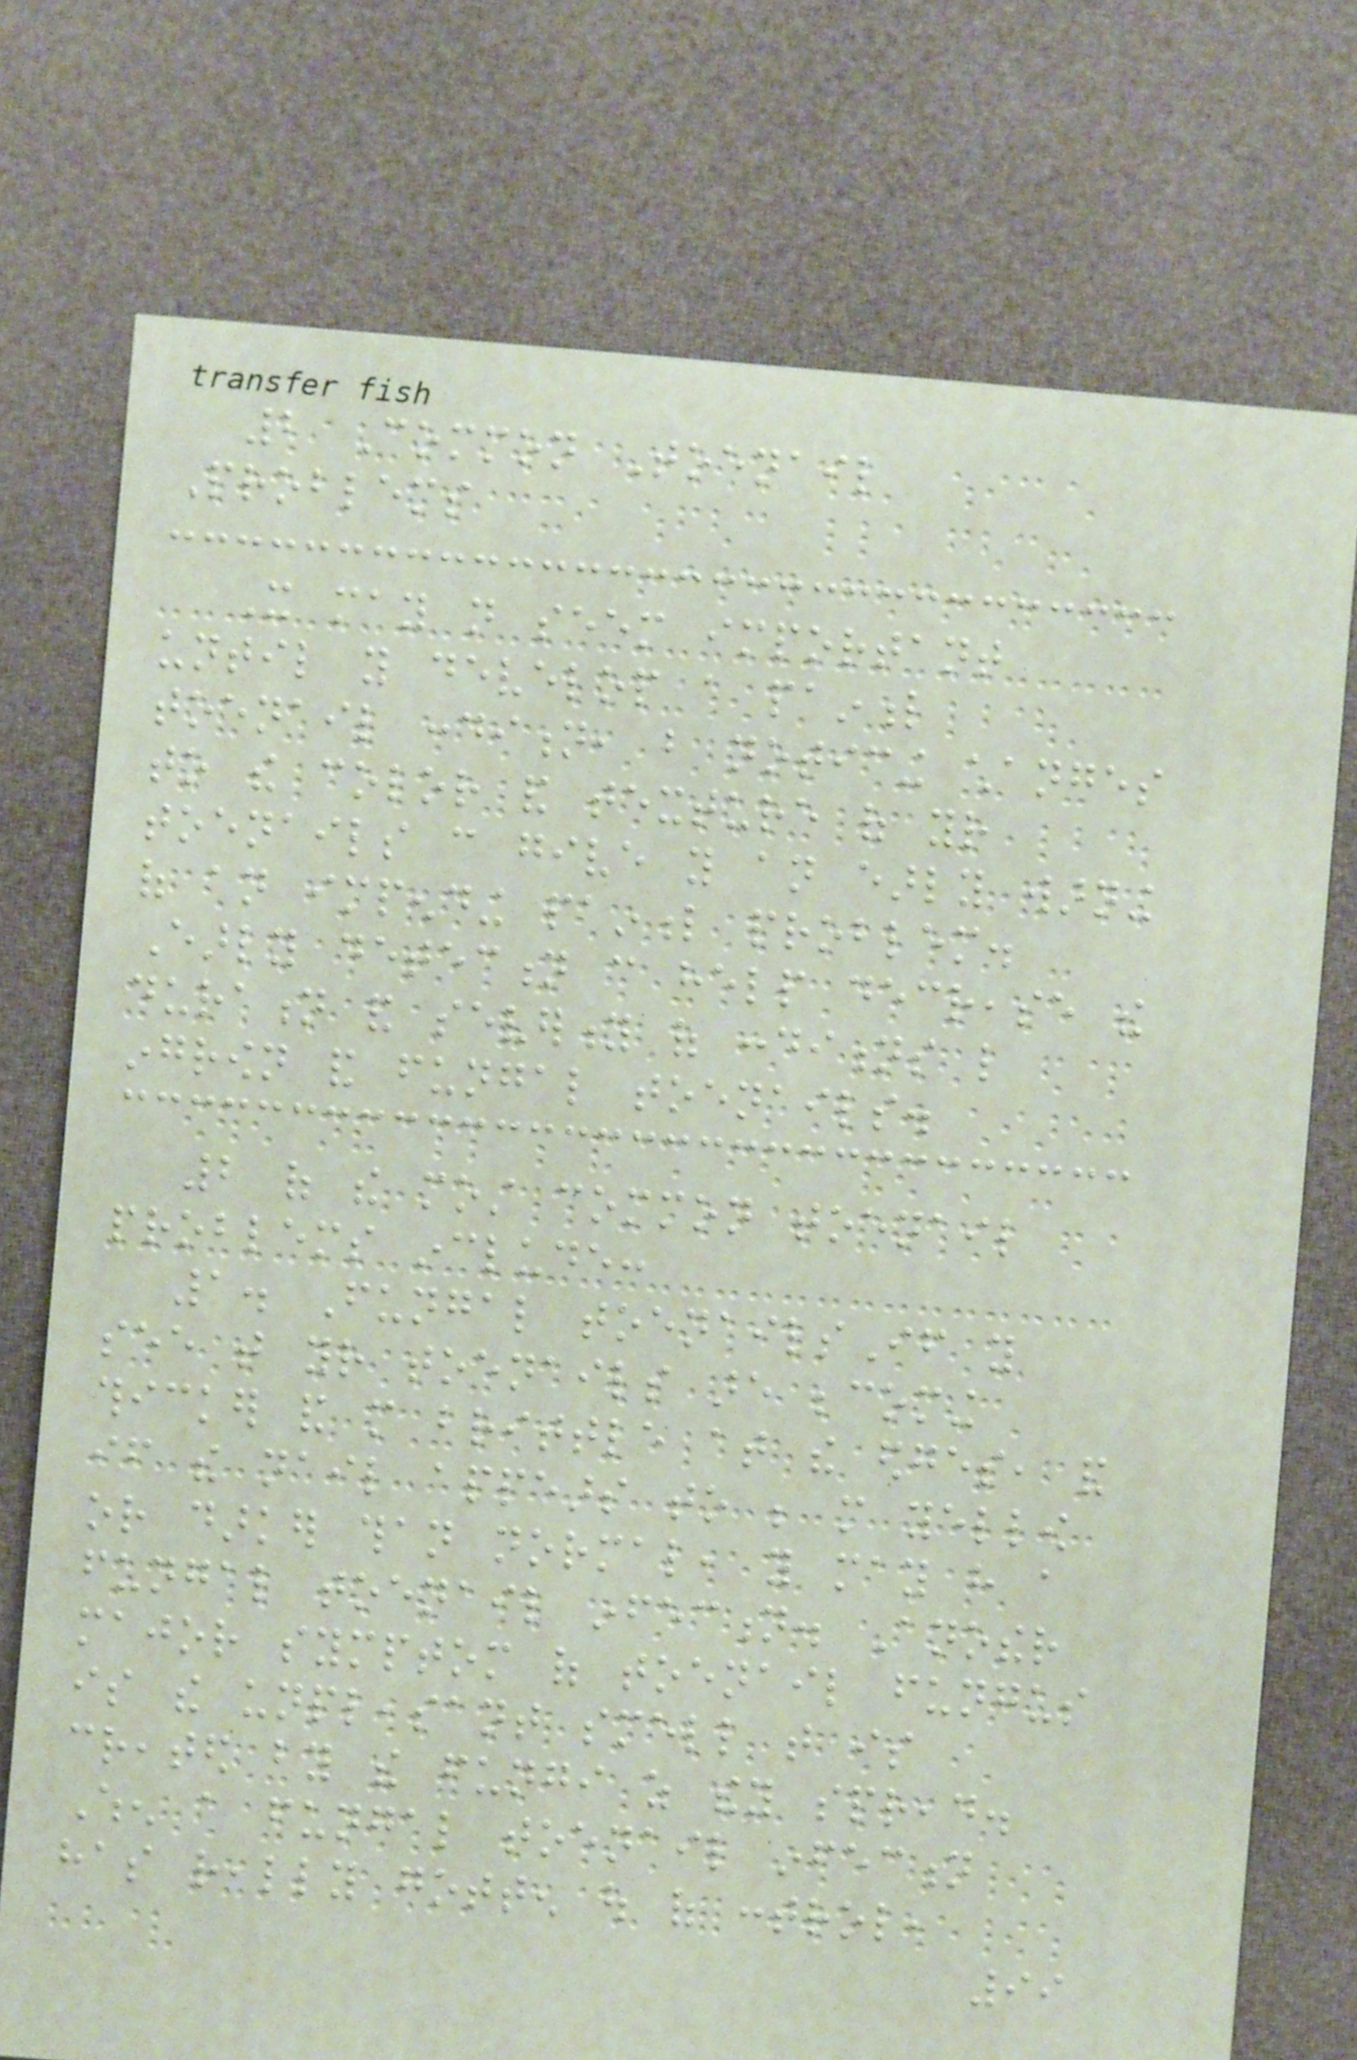2 Common Toenail
Problems
It may not seem important
until you develop a painful
toenail condition, but noticing changes
to the color and texture of your
toenails can give you an early warning
of an impending painful problem.
Early detection can help decrease the
duration and severity of conditions like
ingrown and fungal toenails.
2 of the most common toenail
problems include:
1. Fungal toenailsIf you
see that your toenails are becoming
thicker and more brittle at the edges, and
if the nail appears to be more yellow
or darker than normal, you may have a
fungal toenail infection. Another
major symptom of toenail fungus
is the unpleasant smell that is
created by the fungi as they spread.
When a fungal toenail infection
has really gotten out of control,
99
